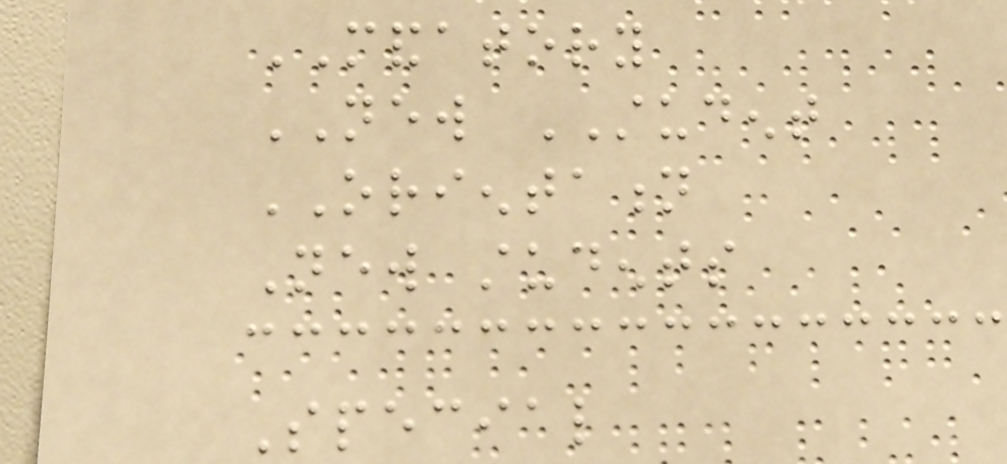MANDATORY
NEW STUDENT
ORIENTATION
New students
Special
